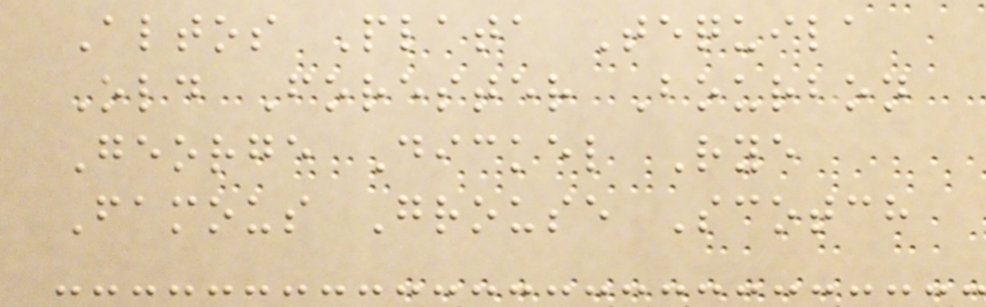Altos Plata Tequila
Old Forester Bourbon
George Dickel Rye
Famous Grouse Scotch
